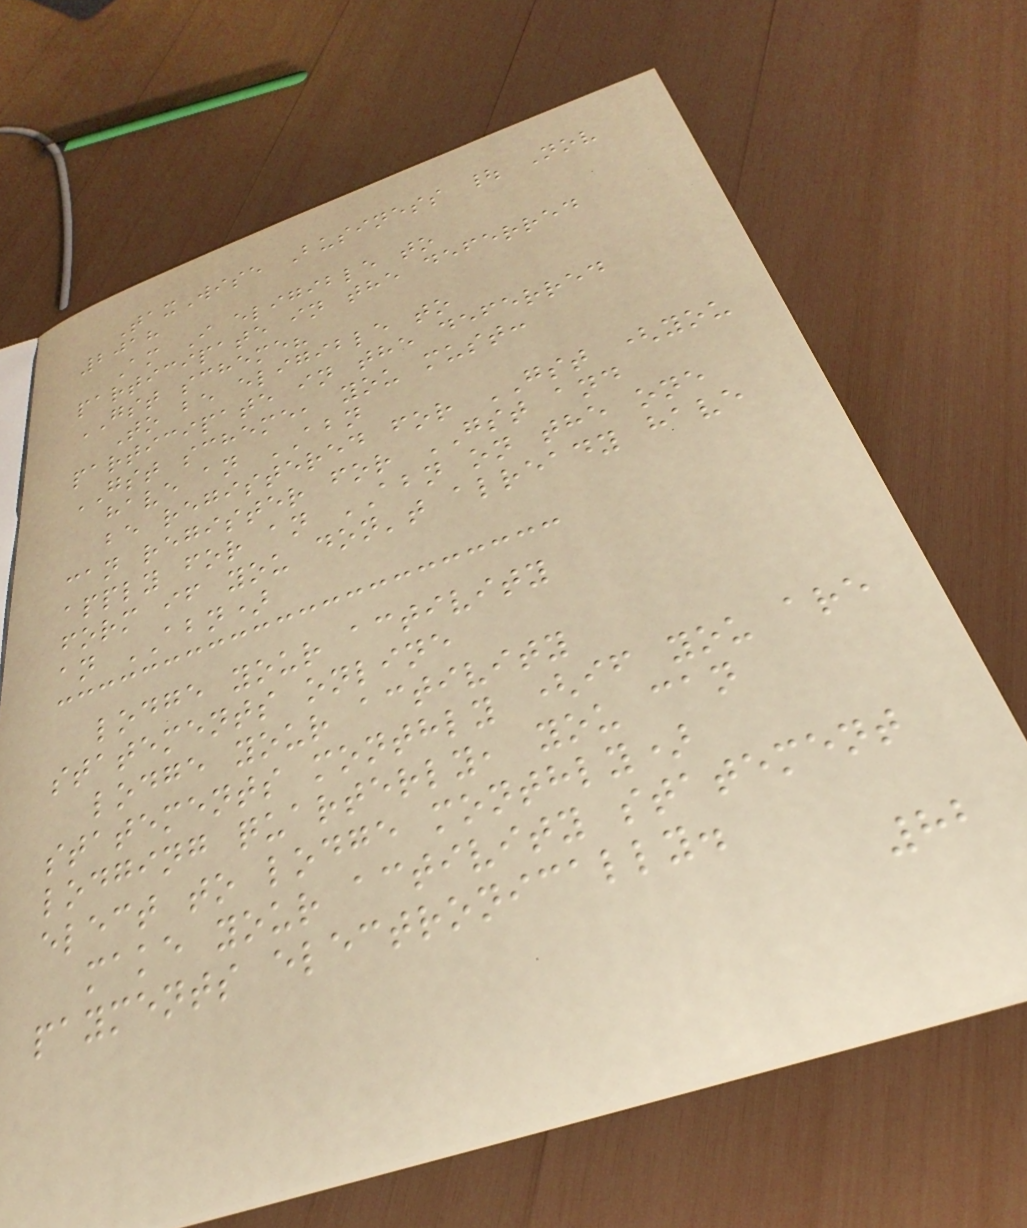TaxWise Business | Nov
2018
Am I eligible to
participate in the deferred
GST scheme?
To be eligible to
participate in the deferred
GST scheme, you must:
have an ABN
be registered for GST (you
can register for GST and
apply for an ABN on the one
form if you don't already have
an ABN)
lodge your activity
statements online
lodge your activity
statements monthly (if you are
lodging quarterly, you can
elect to lodge monthly)
make your activity statement
payments electronically.
82
